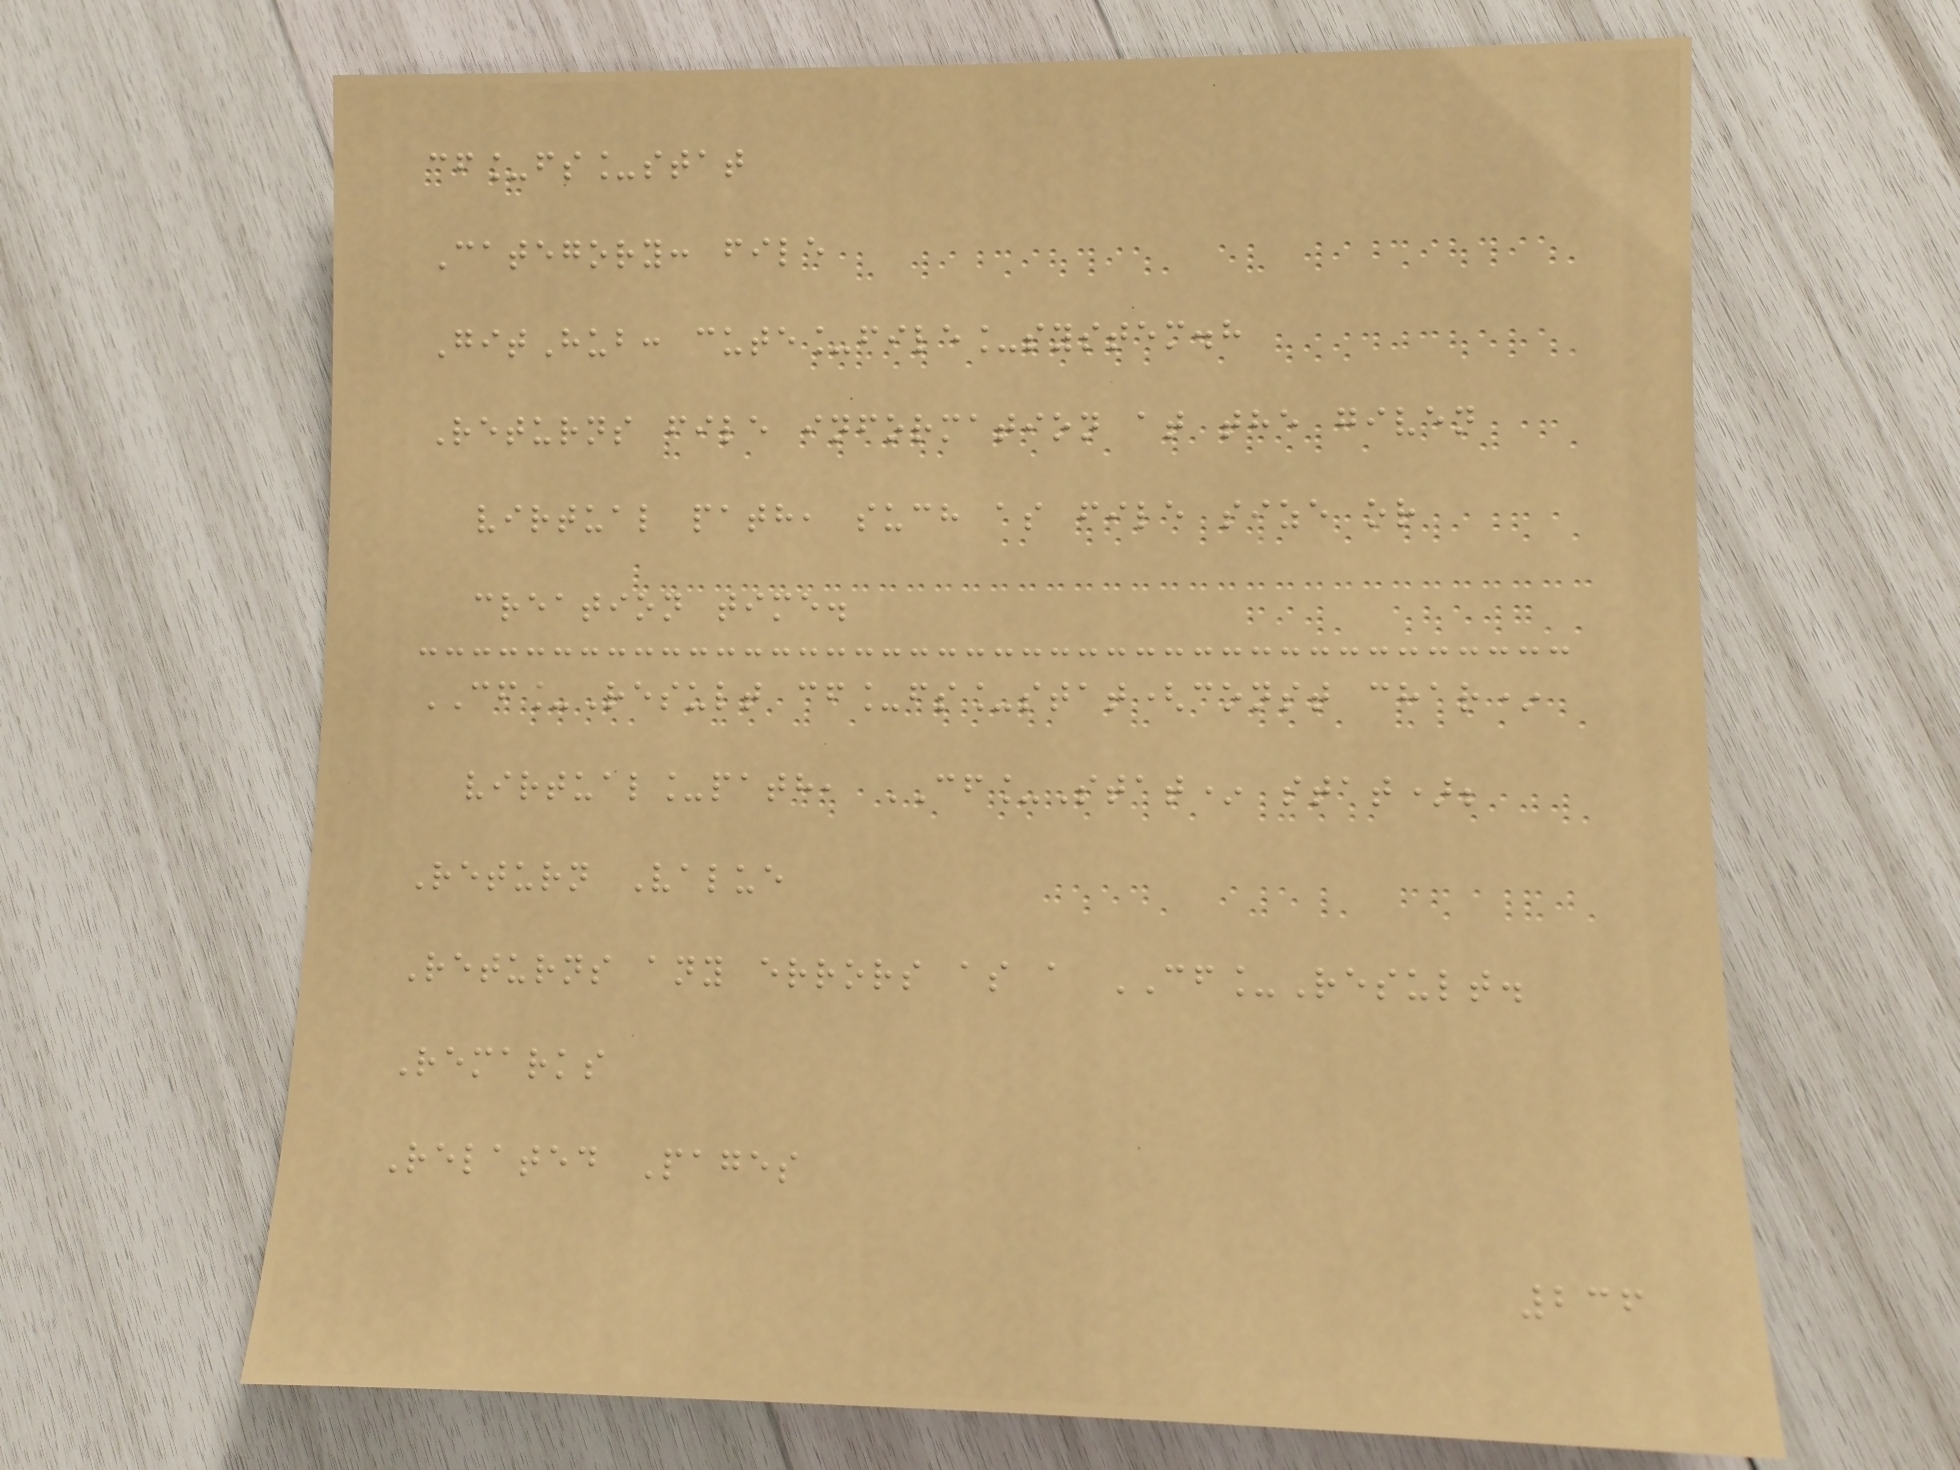cf_fs_stat
Category: file
GitHub: cute_file_system.h
Returns file information at the given
virtual path, such as file size or
creation time.
CF_Result cf_fs_stat(const char*
virtual_path, CF_Stat* stat);
Return Value
Returns any errors as a CF_Result.
Remarks
Related Pages
236
